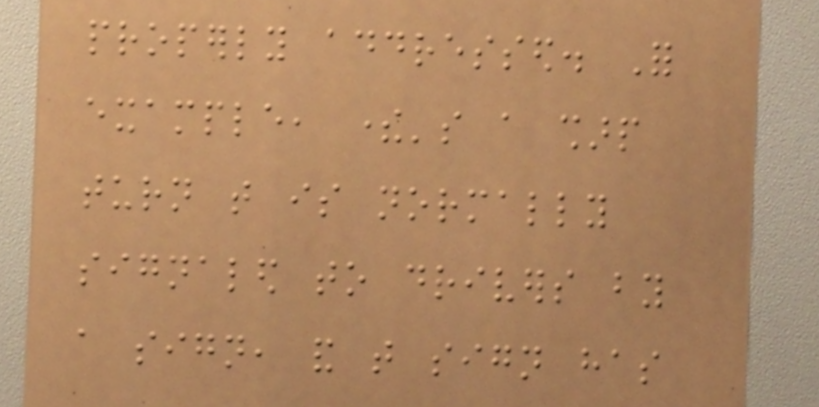properly addressed. For
example, there's a sharp
turn that is normally
signaled to drivers by
a sign, and that sign has
